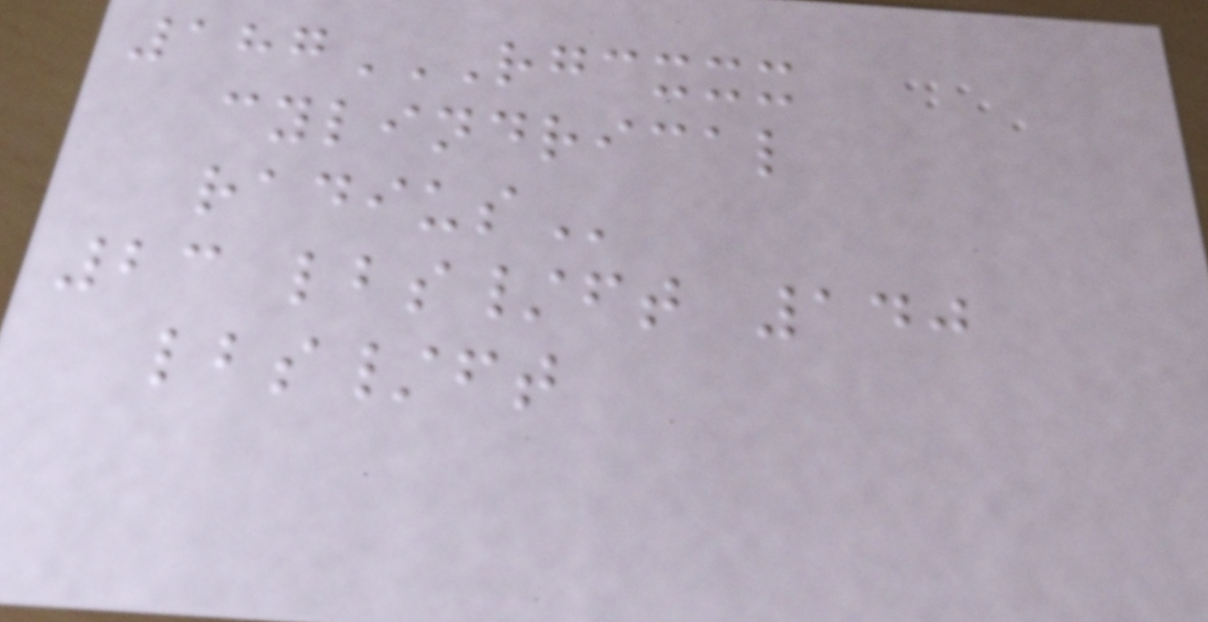187RGCXXX
CYLINDRICAL
RADIUS
23 lbs/ft 140
lbs/ft
